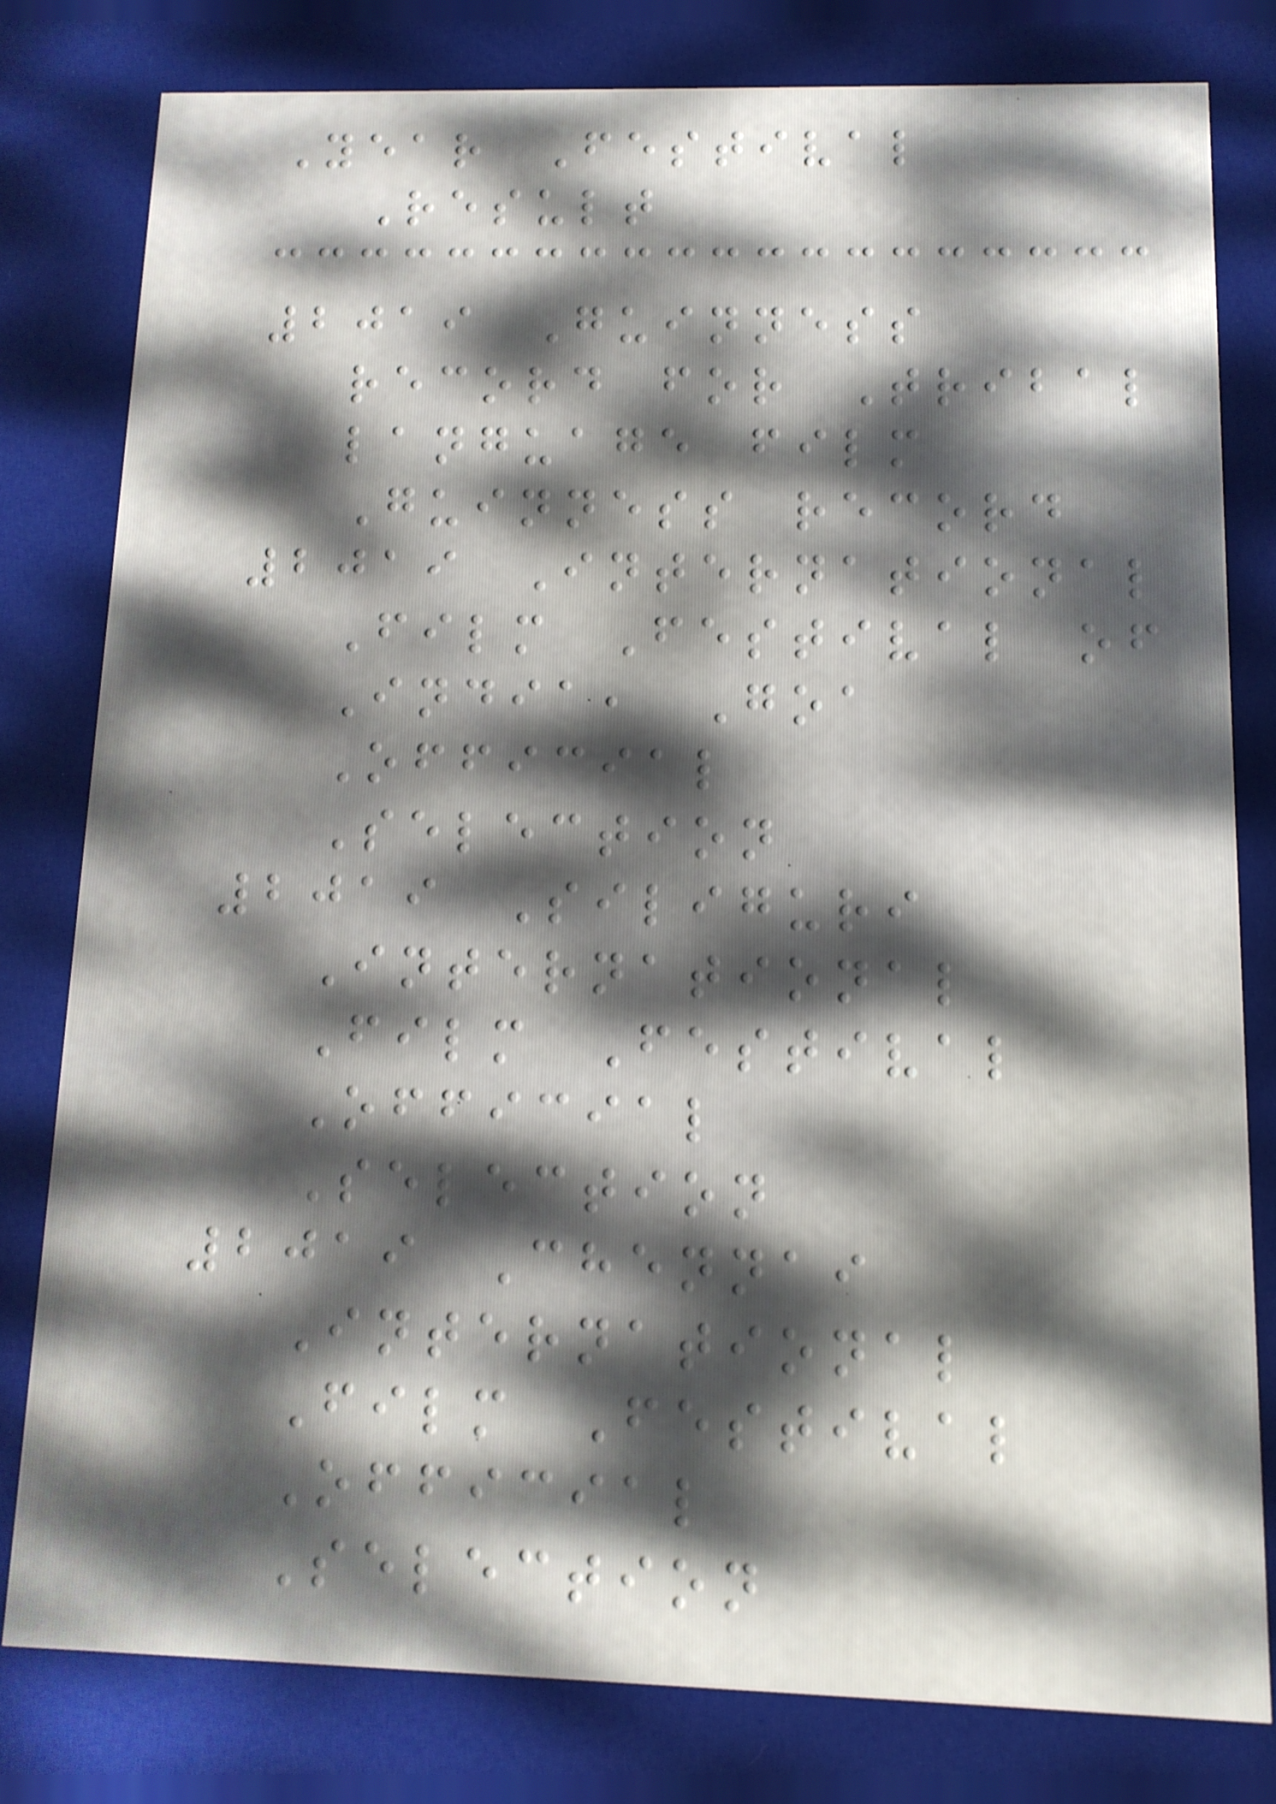Year Festival
Result
2019 Guinness
record for Tribal
language film
Guinness record
2019 International
Film Festival of
India, Goa
Official
Selection
2019 Siliguri
International
Film Festival
Official
Selection
2019 Chennai
International
Film Festival
Official
Selection
